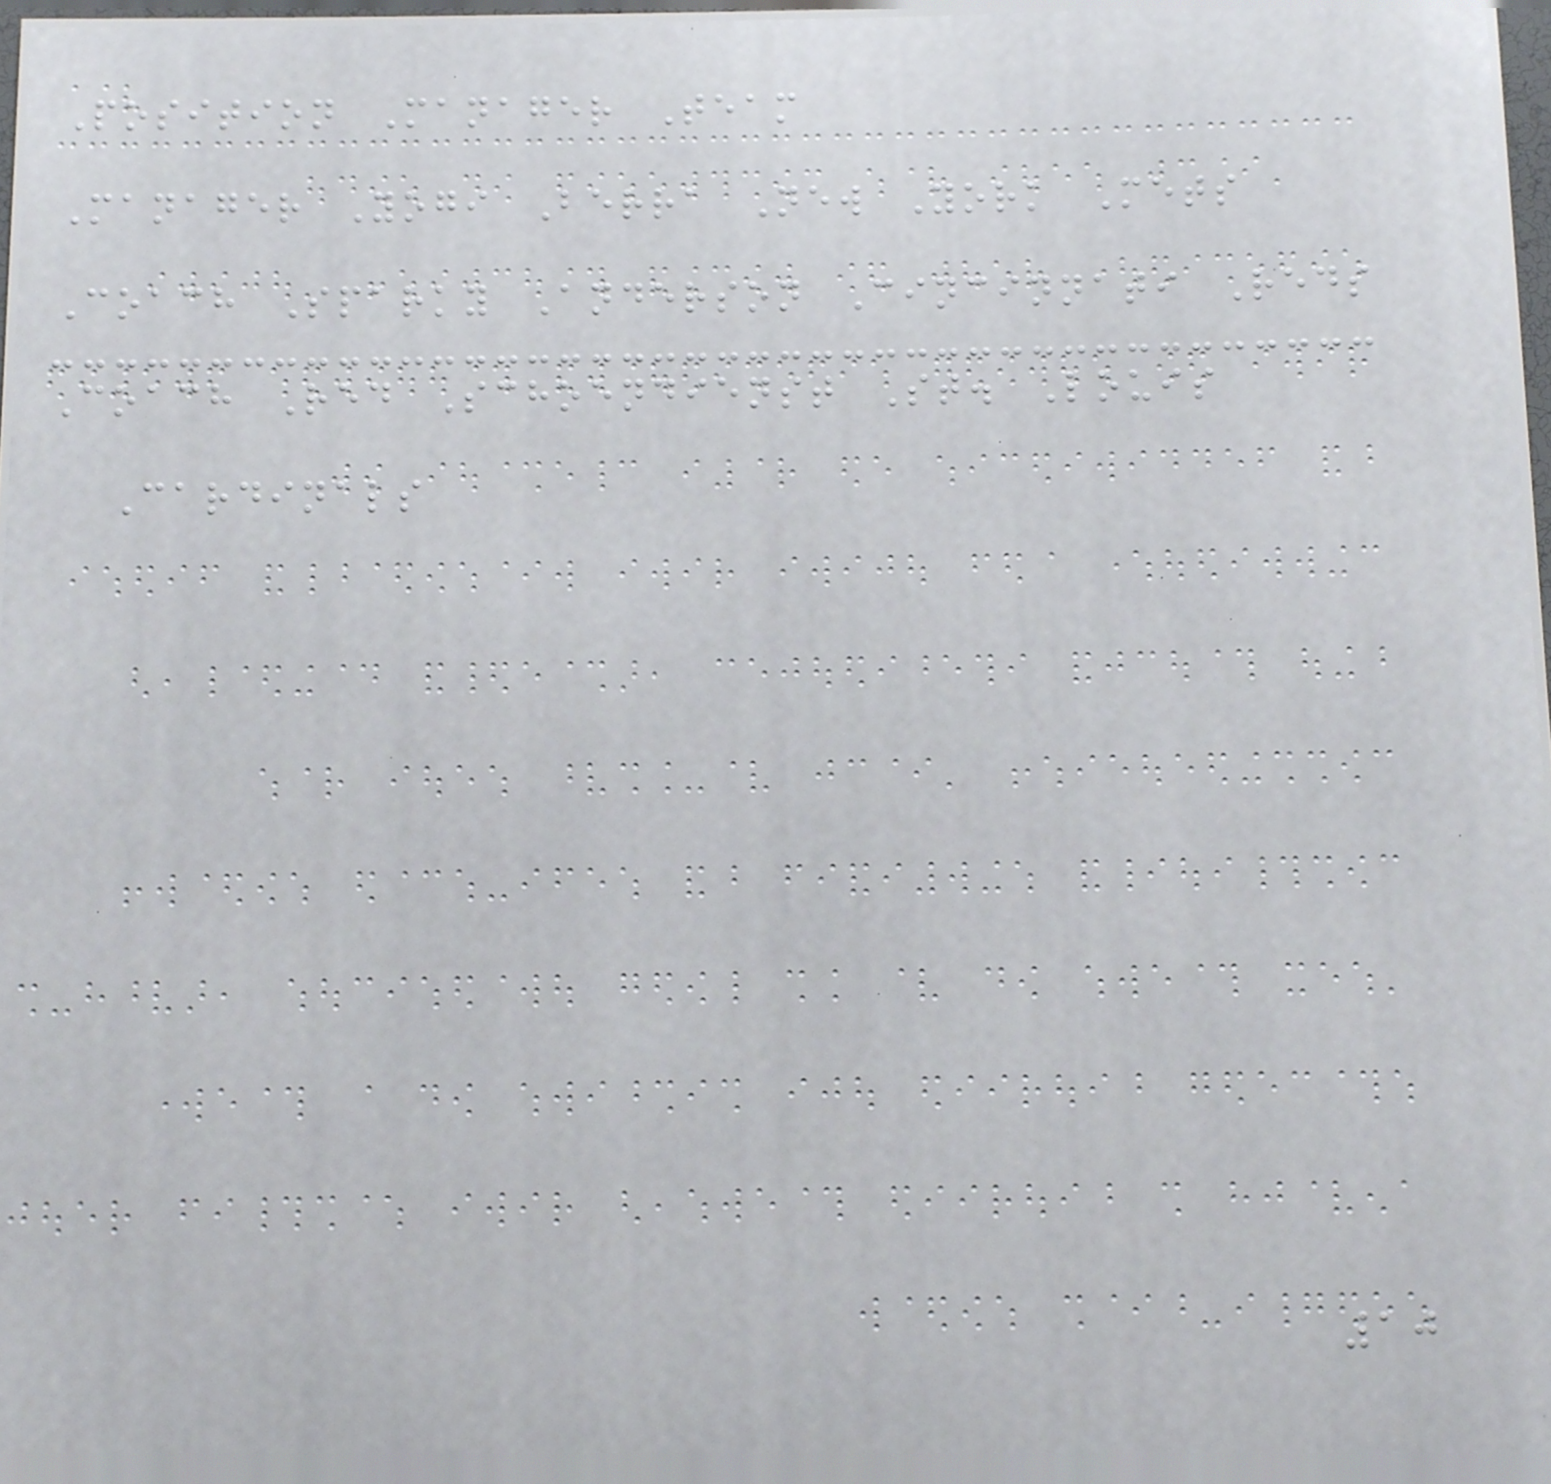Position Manager Team
Manager Yogi Berra New York Mets
Coach Sparky Anderson Cincinnati Reds
Coach Red Schoendienst St. Louis
Cardinals
10
